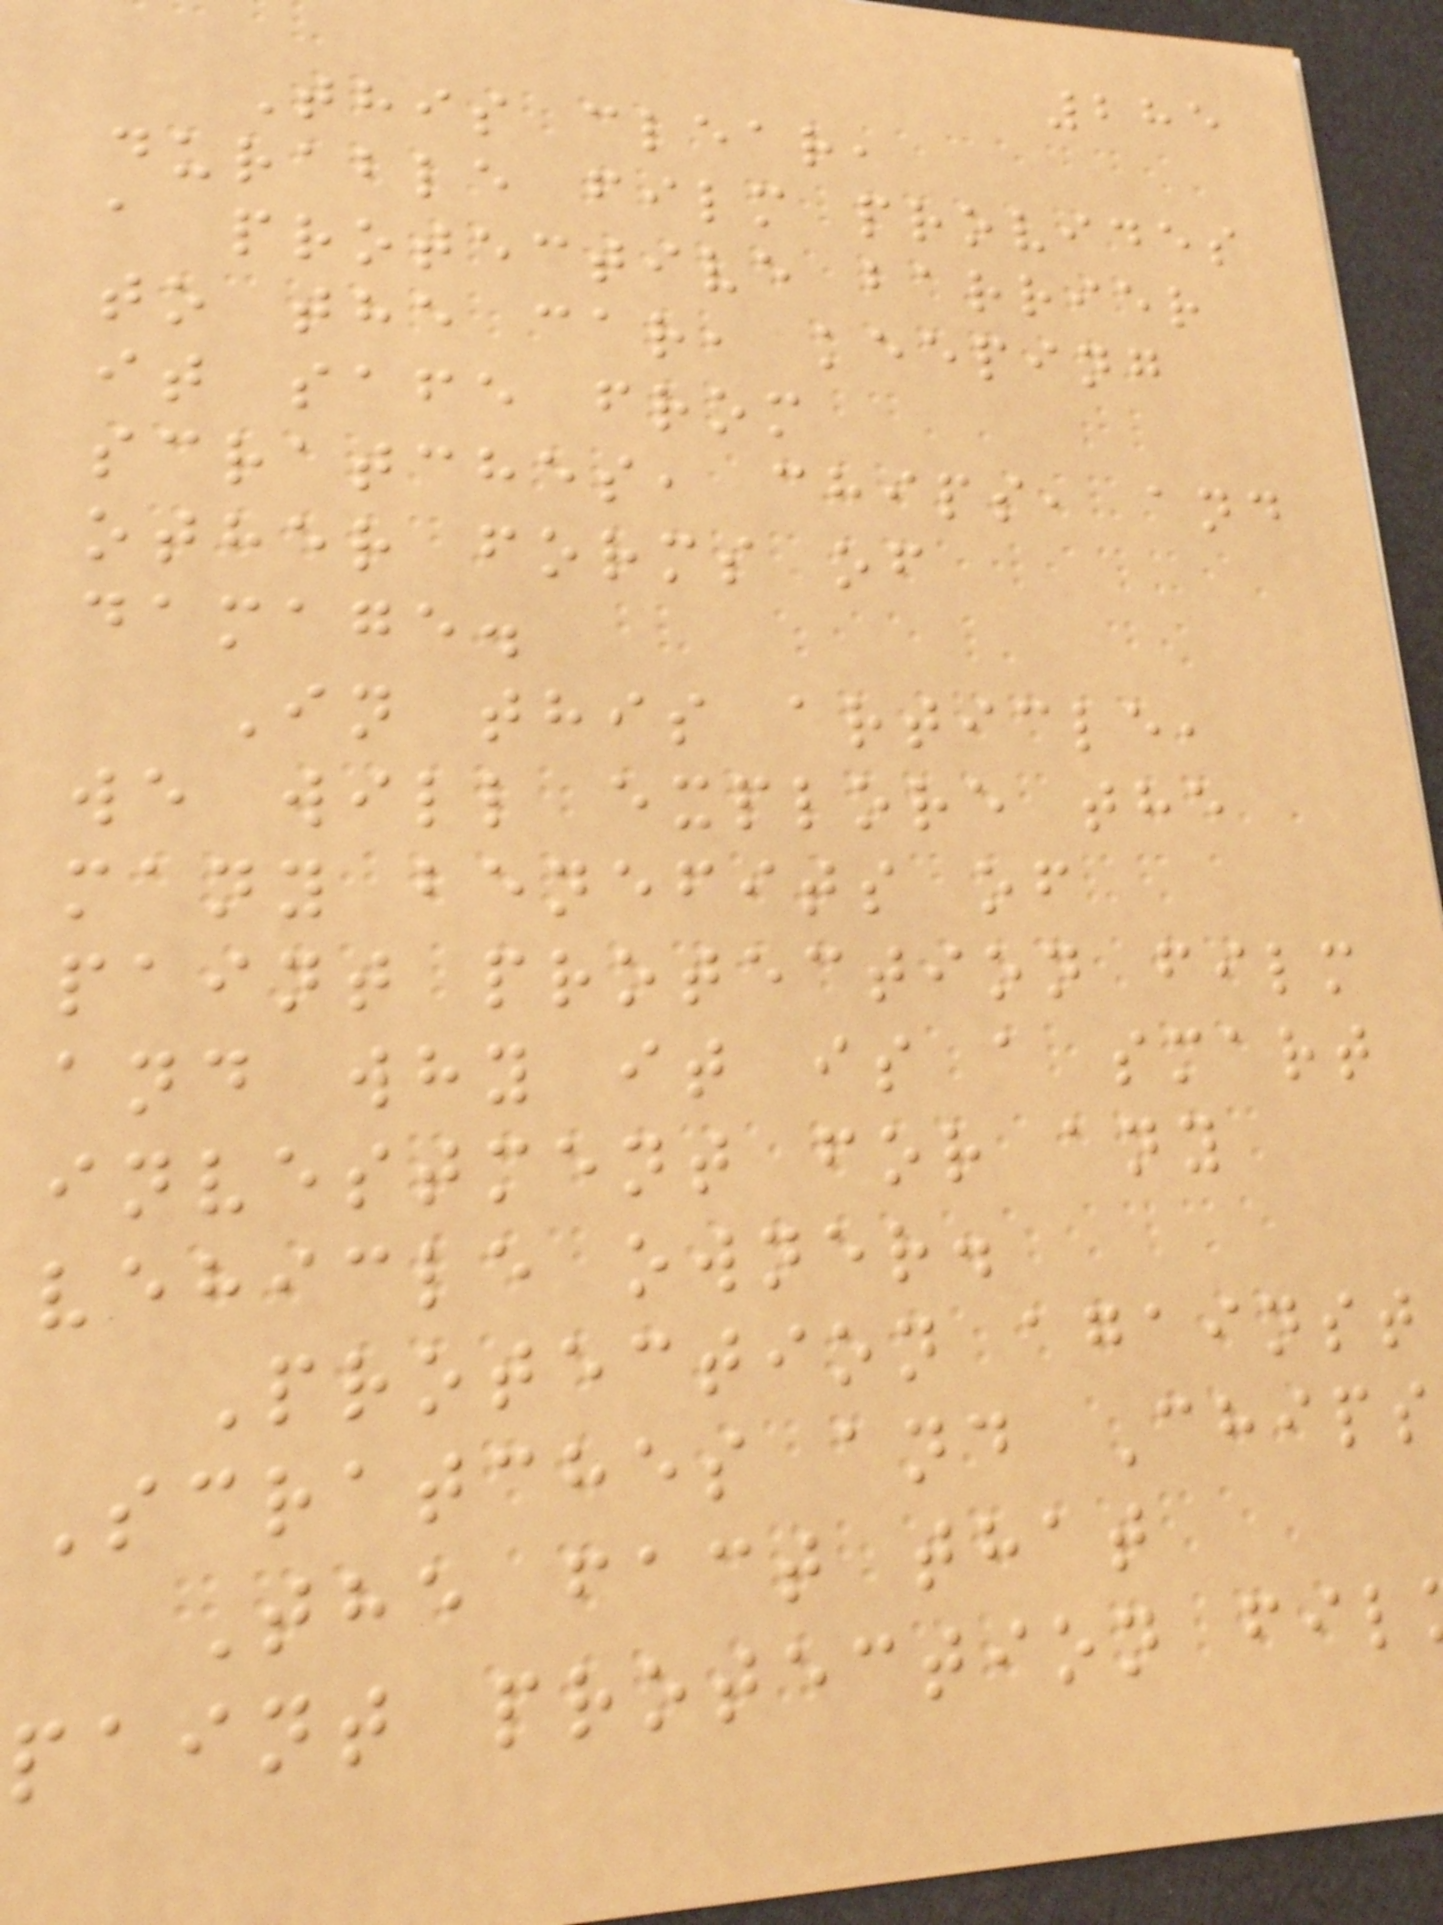285
This clear,
durable film provides
a protective barrier
to the car, keeping
it safe from
scratches, chips, and
other forms of
damage.
In this article,
we will explore the
many benefits of
paint protection film
and why it is a smart
investment for any
vehicle owner.
Protection against
Scratches and Chips
The fact that
paint protection fil
